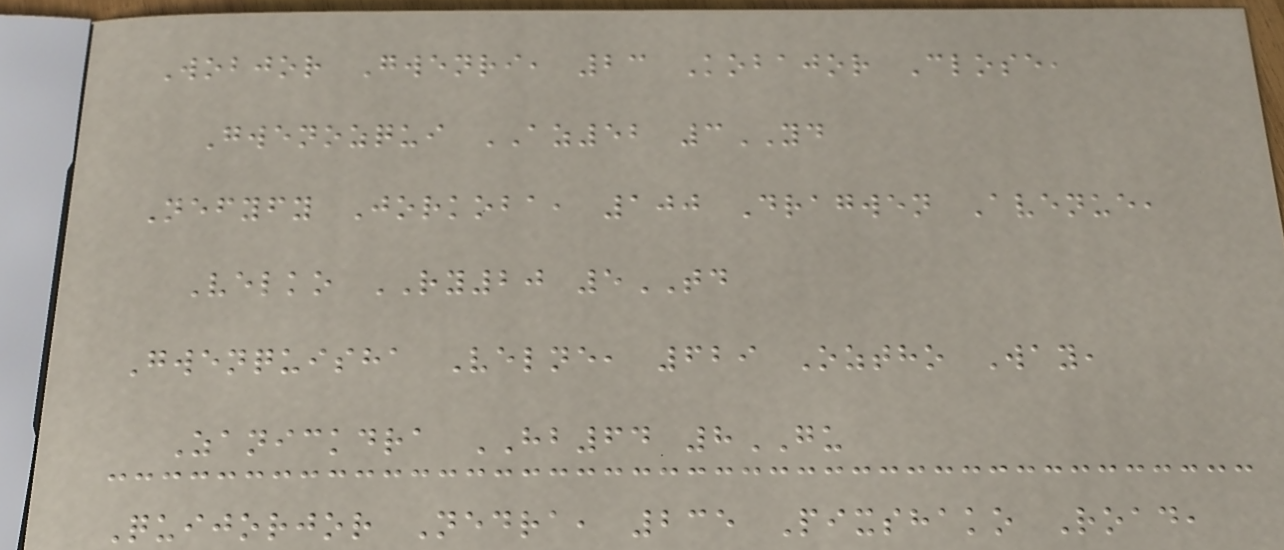Wobjor Gwenri, 23 Kobajor Close,
Gwenozqui AZ52 3YD
Nefyfy Jorkoba, 100 Dragwen Avenue,
Velko RY20 5TD
Gwenquisha Velne, 629 Oztho Way,
Zanickdra HB64 8GU
Quijorjor Nedra, 235 Pixshako Road,
